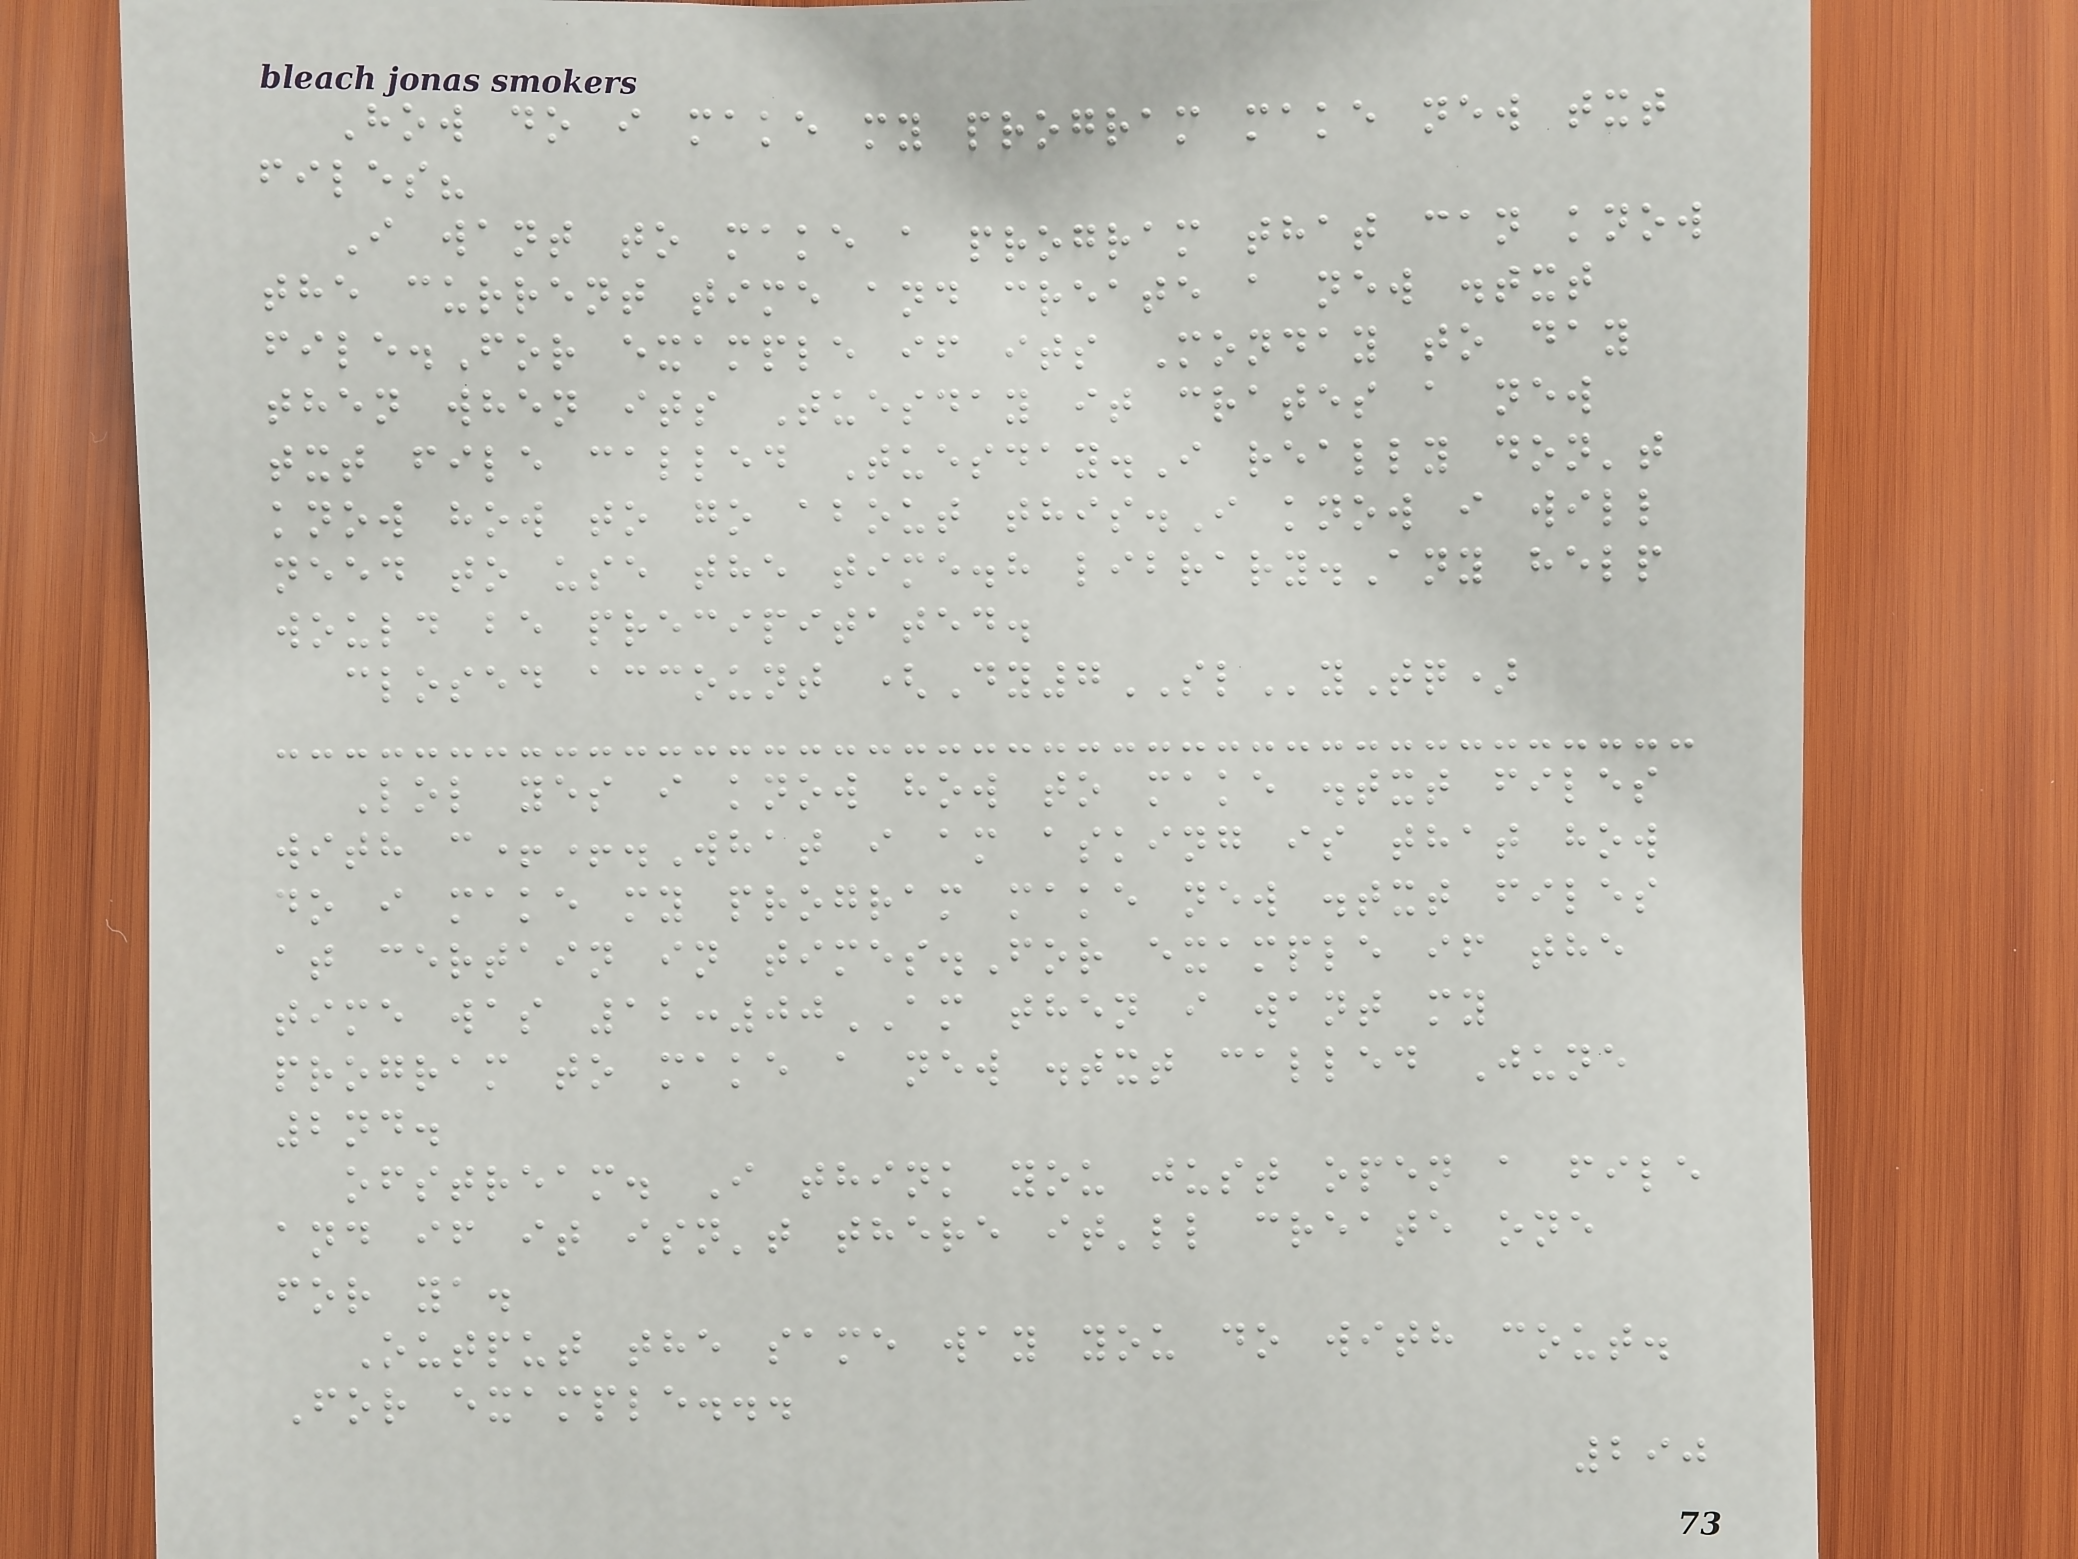How do i make my program make new txt
files?
I want to make a program that can know
the current time and create a new .txt
file.For example if its Monday to day
then when its Tuesday it crates a new
txt file called Tuesday.I really don't
know how to go about this.I know i will
need to use the time.h library.Any help
would be precipitated.
closed account (Dy7SLyTq)
Lol yes i know how to make .txt files
with c++.What i am asking is that how
do i make my program make new .txt files
at certain in times.For example if the
time was 12:00AM then i want my
program to make a new .txt called June
2nd.
ofstream. I think you just open a file
and if it isn't there it'll create one
for ya.
Output the same way you do with cout.
For example...
290
